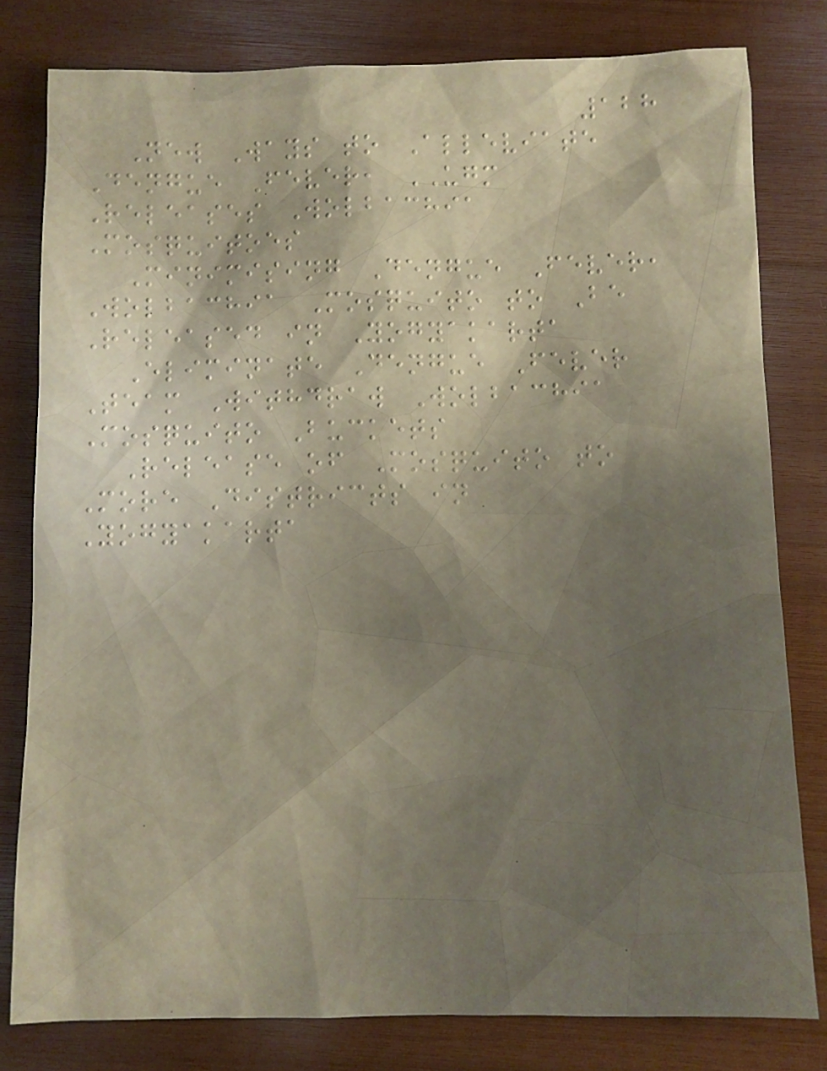128
New Ways to Alleviate
Dengue Fever, UGM
Releases Wolbachia
Mosquitoes
Minimising Dengue Fever,
Wolbachia Mosquito to Be
Released in Yogyakarta
Eliminate Dengue Fever
Team Withdraw Wolbachia
Mosquito Buckets
Release of Mosquito to
More Districts in
Yogyakarta
